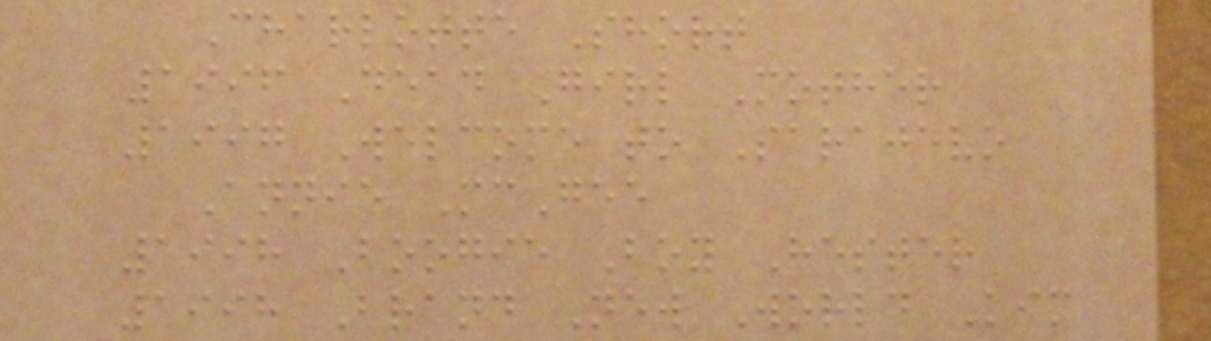Charlotte Short
1996 Dead Girl Mother
1997 Welcome to Sarajevo
Annie McGee
1998 Boogie Boy Hester
1998 Brand New World Kim
